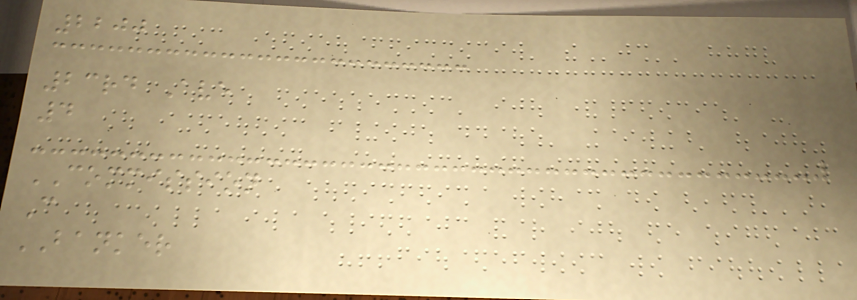2200
23rd Ave
4
COMMISSION
C
BANKER
